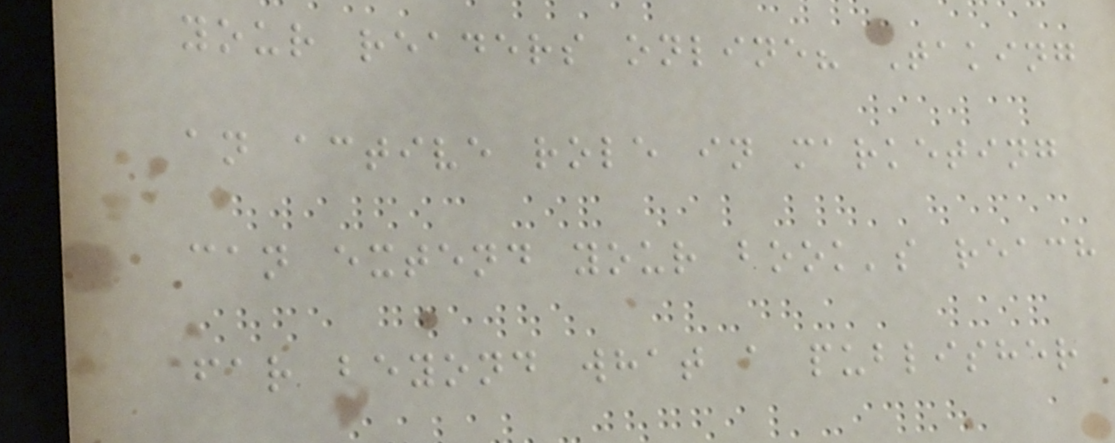your readers online? Taking
an active role in marketing
can extend your book's reach
far beyond what a publisher
